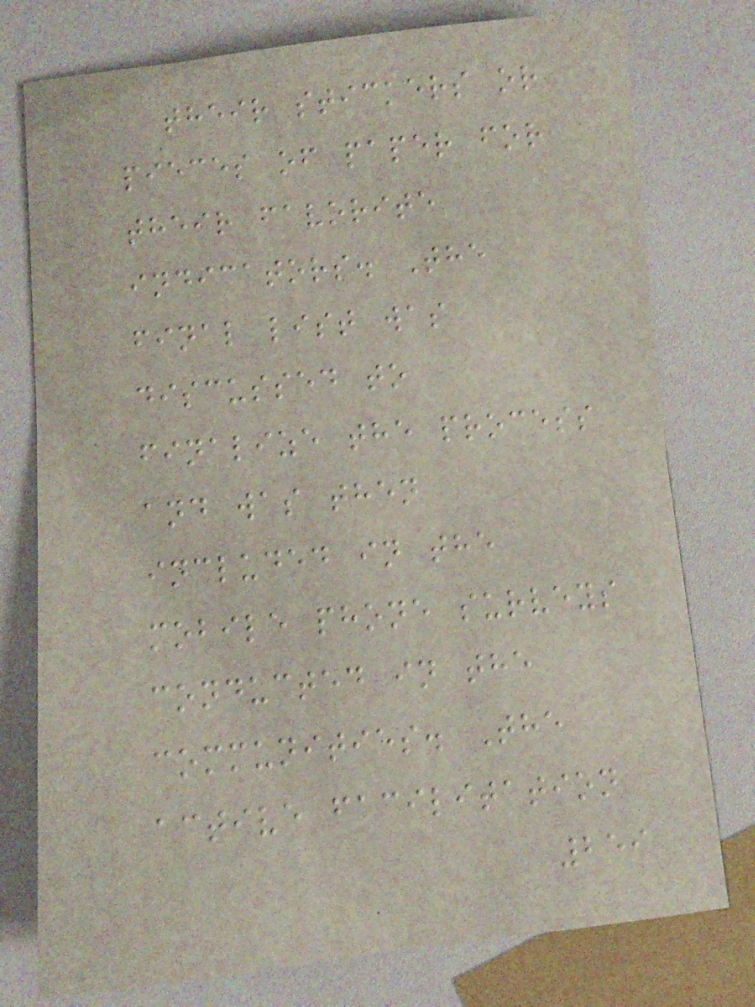their stickers or
pieces of paper for
their favorite
indicators. The
final list was
discussed to
finalize the process
and was then
included in the
mobile phone surveys
conducted in the
communities. The
active facilitation
259
